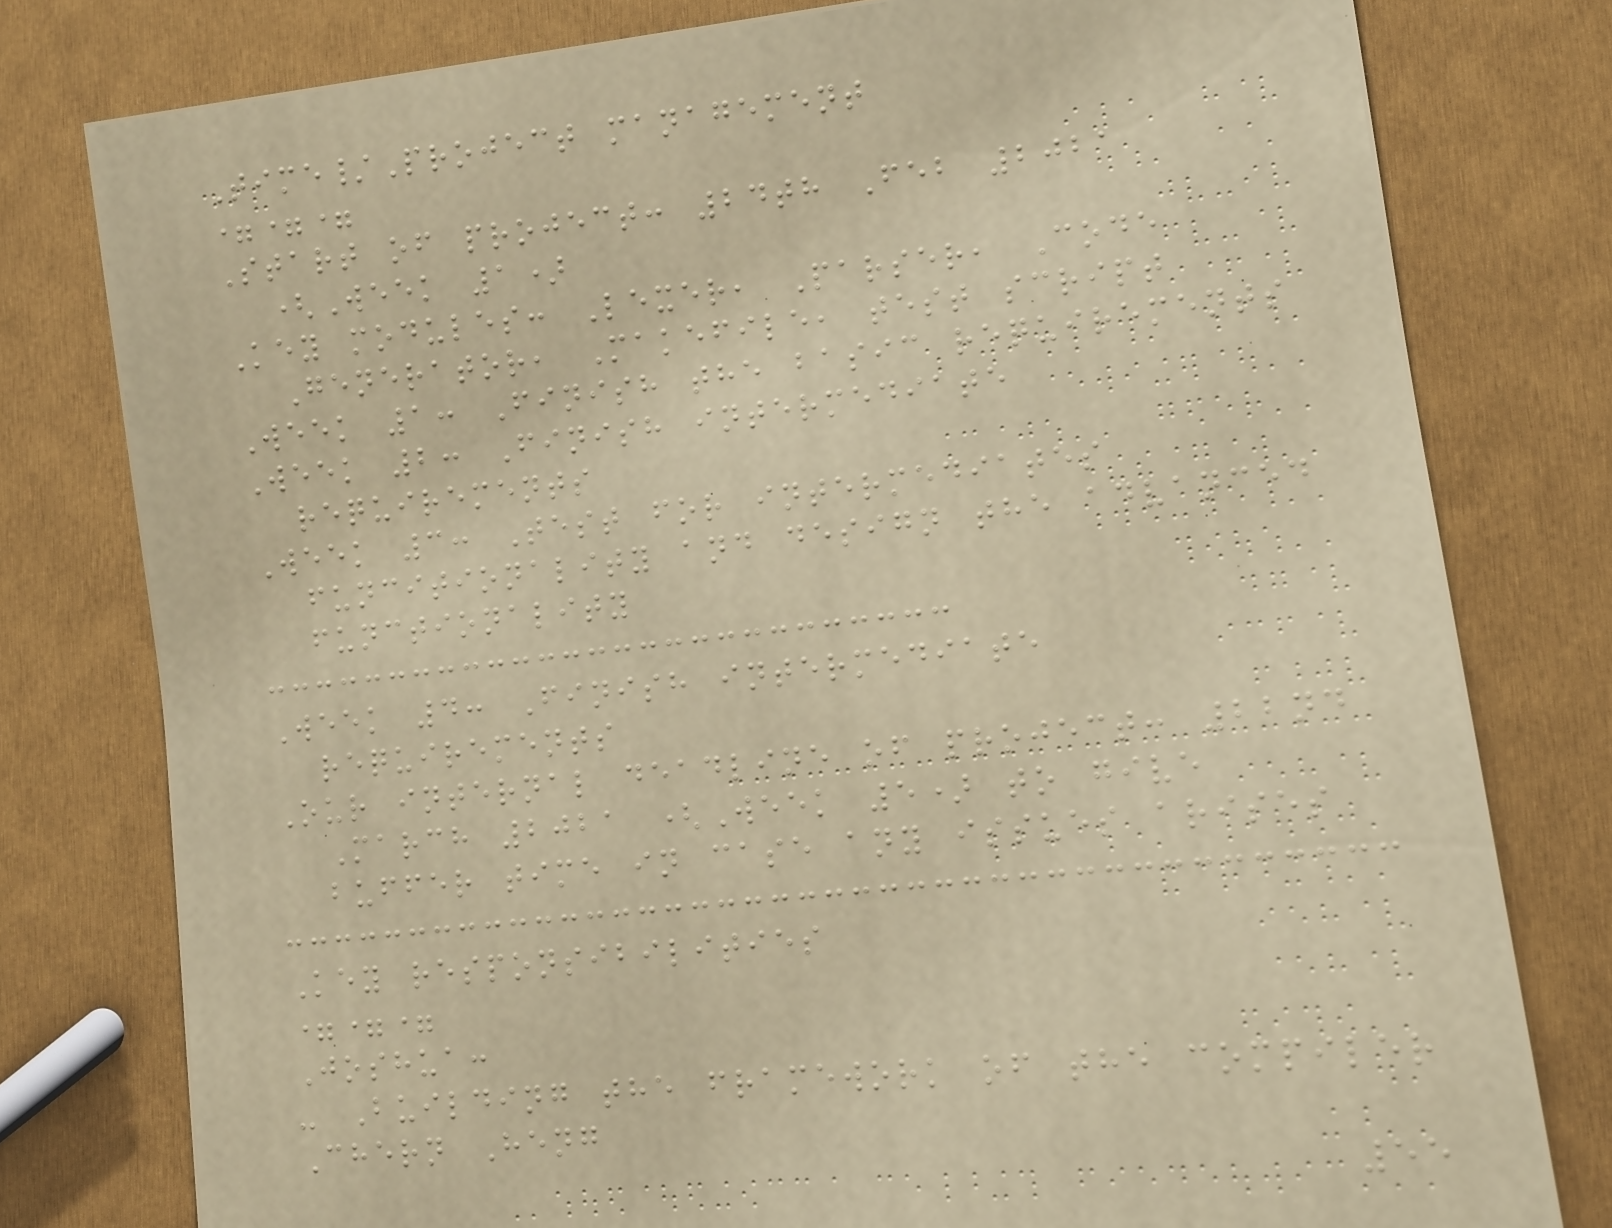Time/Project management
===
Start of project: 24th Feb 2021
(Week 1)
Key modules: Lexer, Parser, Code
Generator, Makefile, test script
Week 1: Finish the basic requirements
Week 2: Finish intermediate
requirements
Week 3: Test for intermediates
funcitionality and design the advanced
functionality
Week 4: Finish intermediate
requirements
Our internal deadline of project: 22nd
March 2021 (Week 5) to give
buffer time in case any issues arises
Key responsibilities
===
Joshua:
- Building the framework of the compiler
Chern Heng
55
